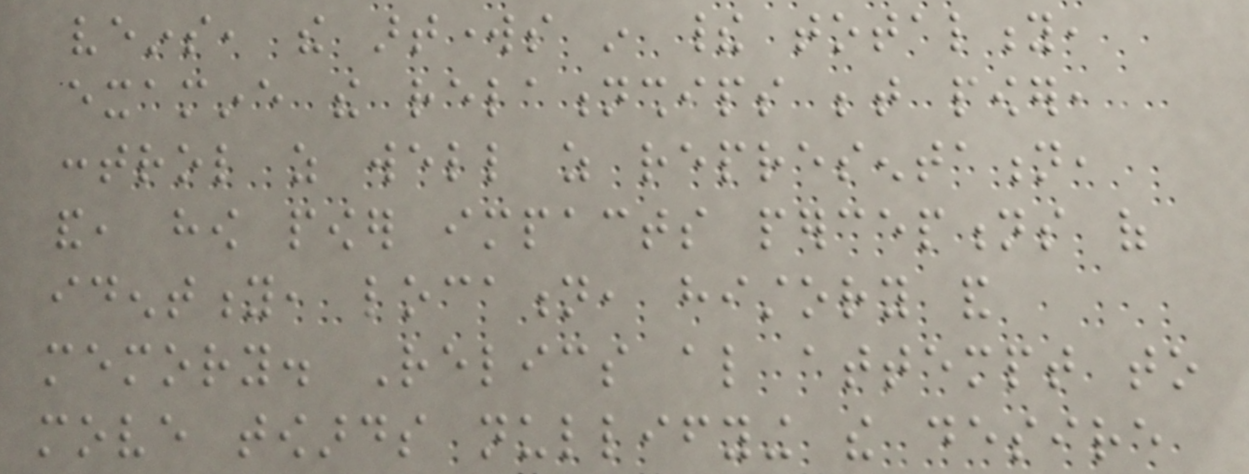veins, the artworks in their totality,
examine the relationships between power,
control as well as representation,
and, how power impacts perceptions of
identity, location, history and
memory. Relics also attempt to
move towards nullifying the desire
